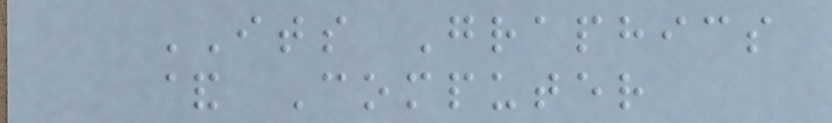ITS Graphics
& Computer
